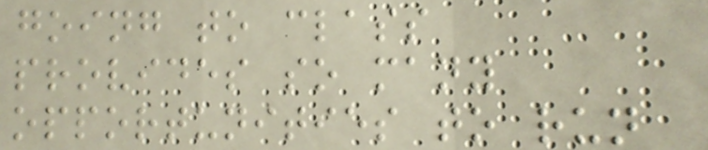going to class
provides so many
opportunities to run
